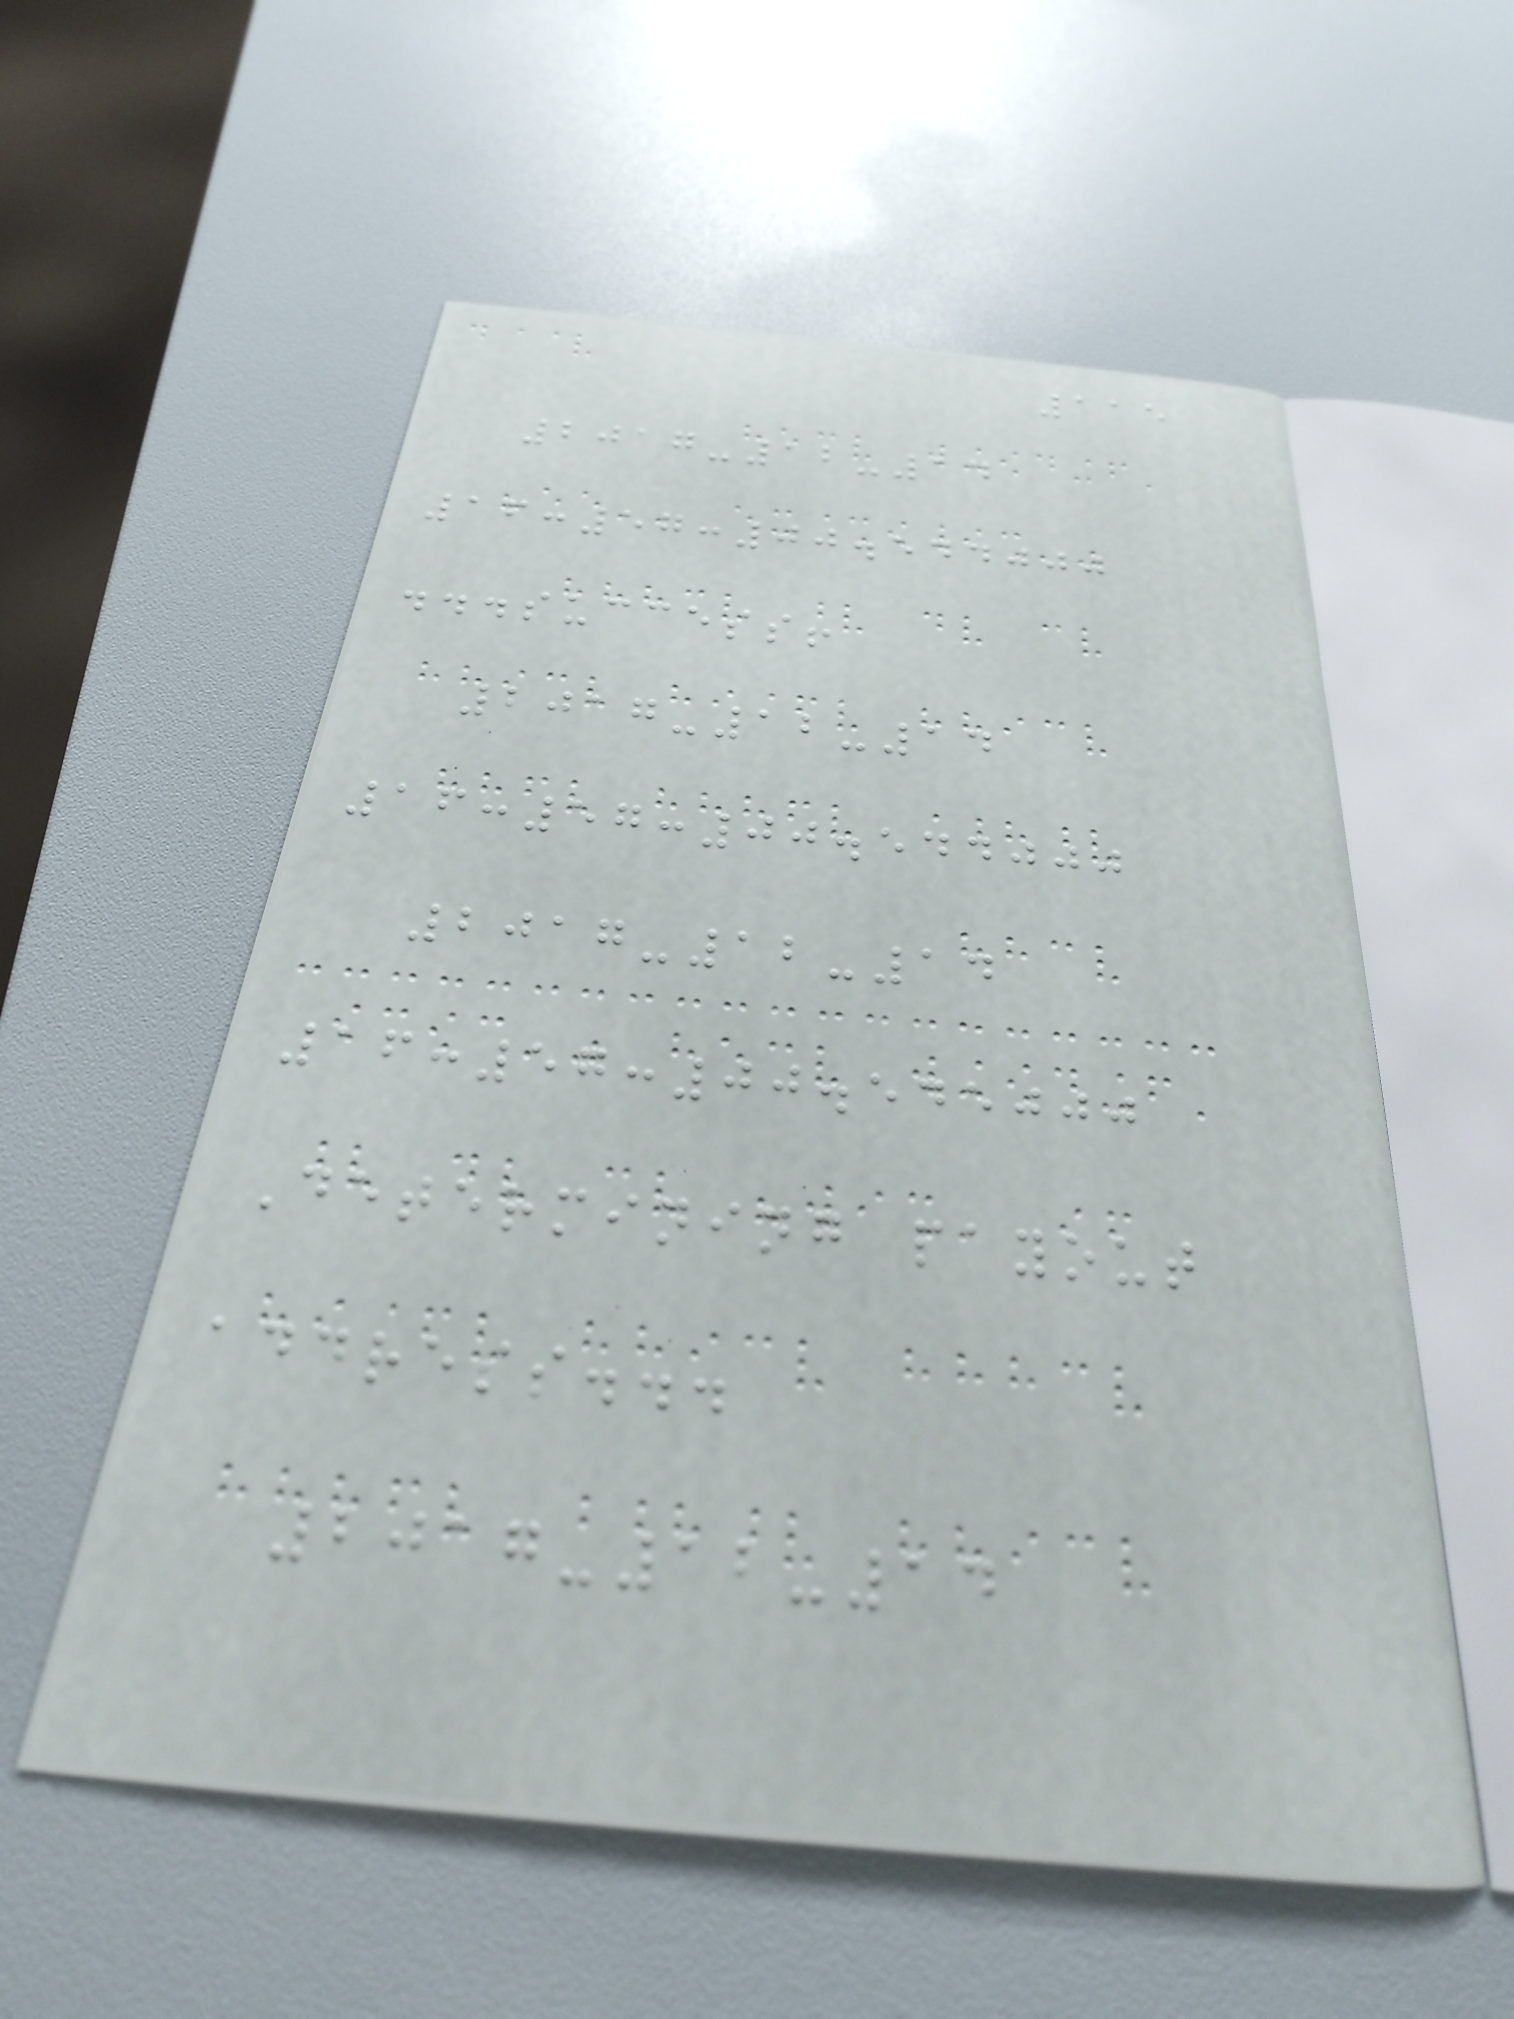115
2017-12-14
16:57:00.544000
...success!
2017-12-14
16:57:00.544000
2017-12-14
16:57:00.545000
Determining payout
address...
2017-12-14
